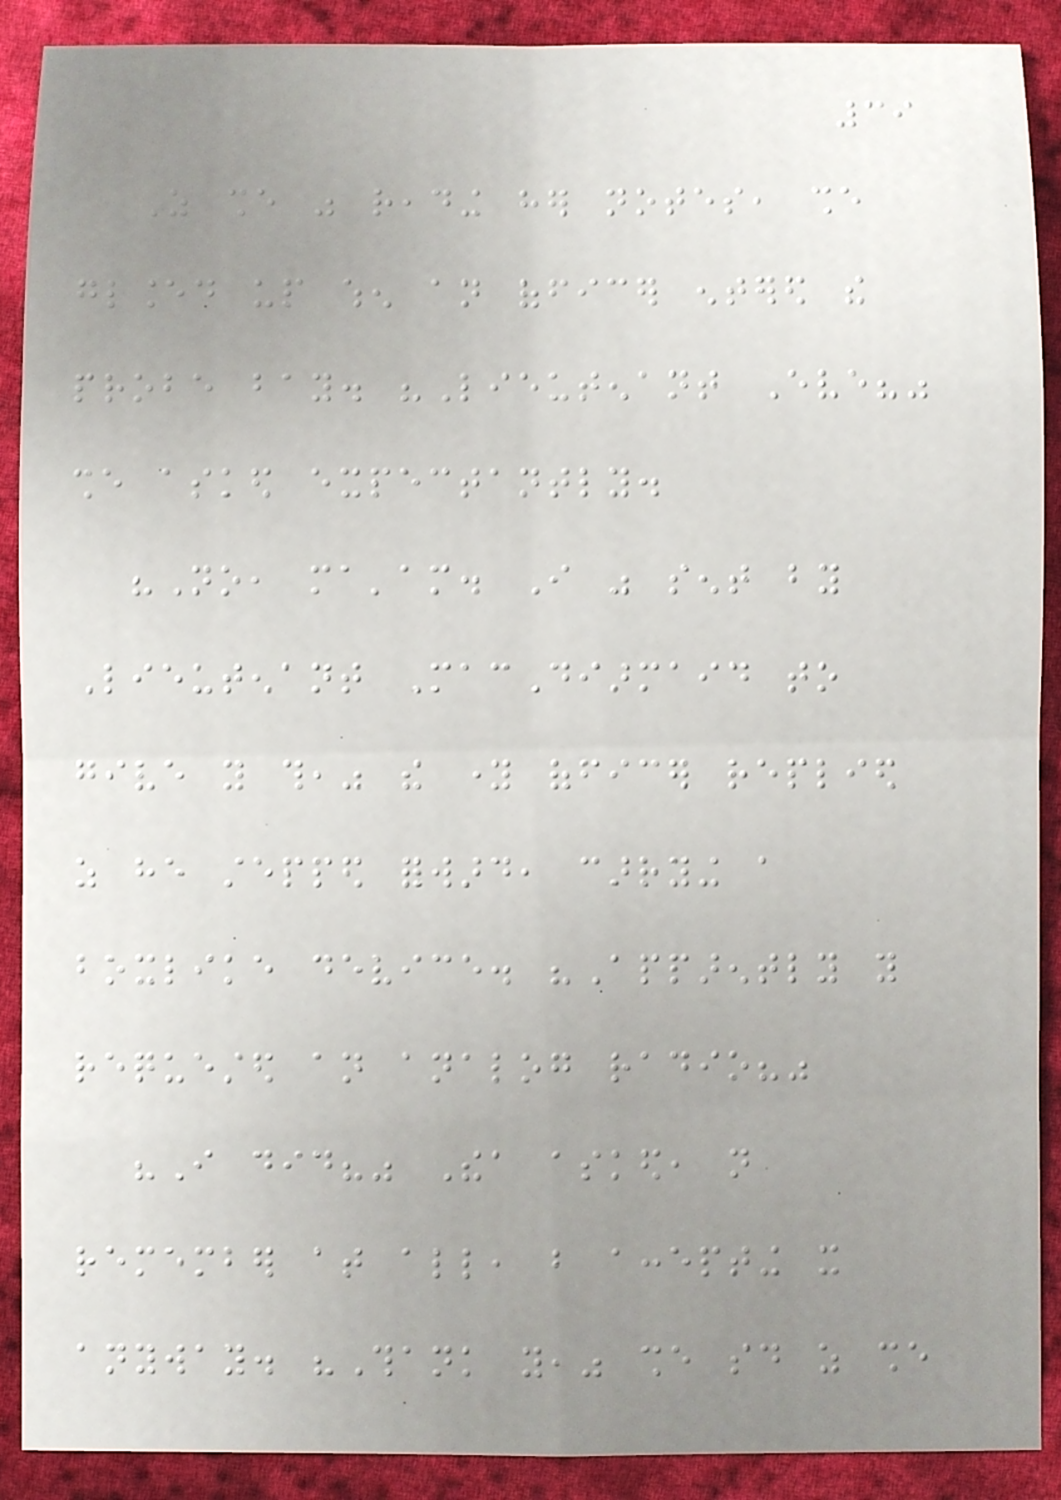39
As she was reading her notes, she
glanced up when an officer entered the
probe bay. "Lieutenant Eve?"
she asked expectantly.
"No, ma'am. I was sent by
Lieutenant MacDiarmaid to
give you this," the young officer replied
as he stepped forward, carrying a
boxlike device. "Apparently you
requested an analog radio?"
"I did?" Thea asked, not
remember at all, but accepting it
anyway. "Thank you," she said as she
